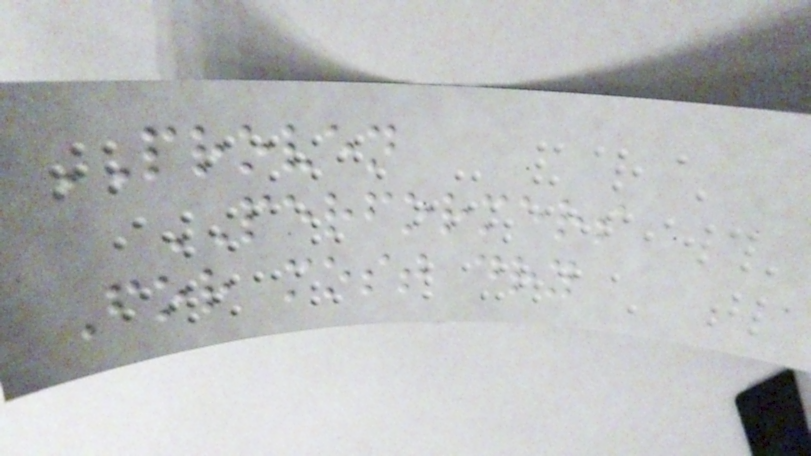PROVEN
PERFORMERS
For most dry
